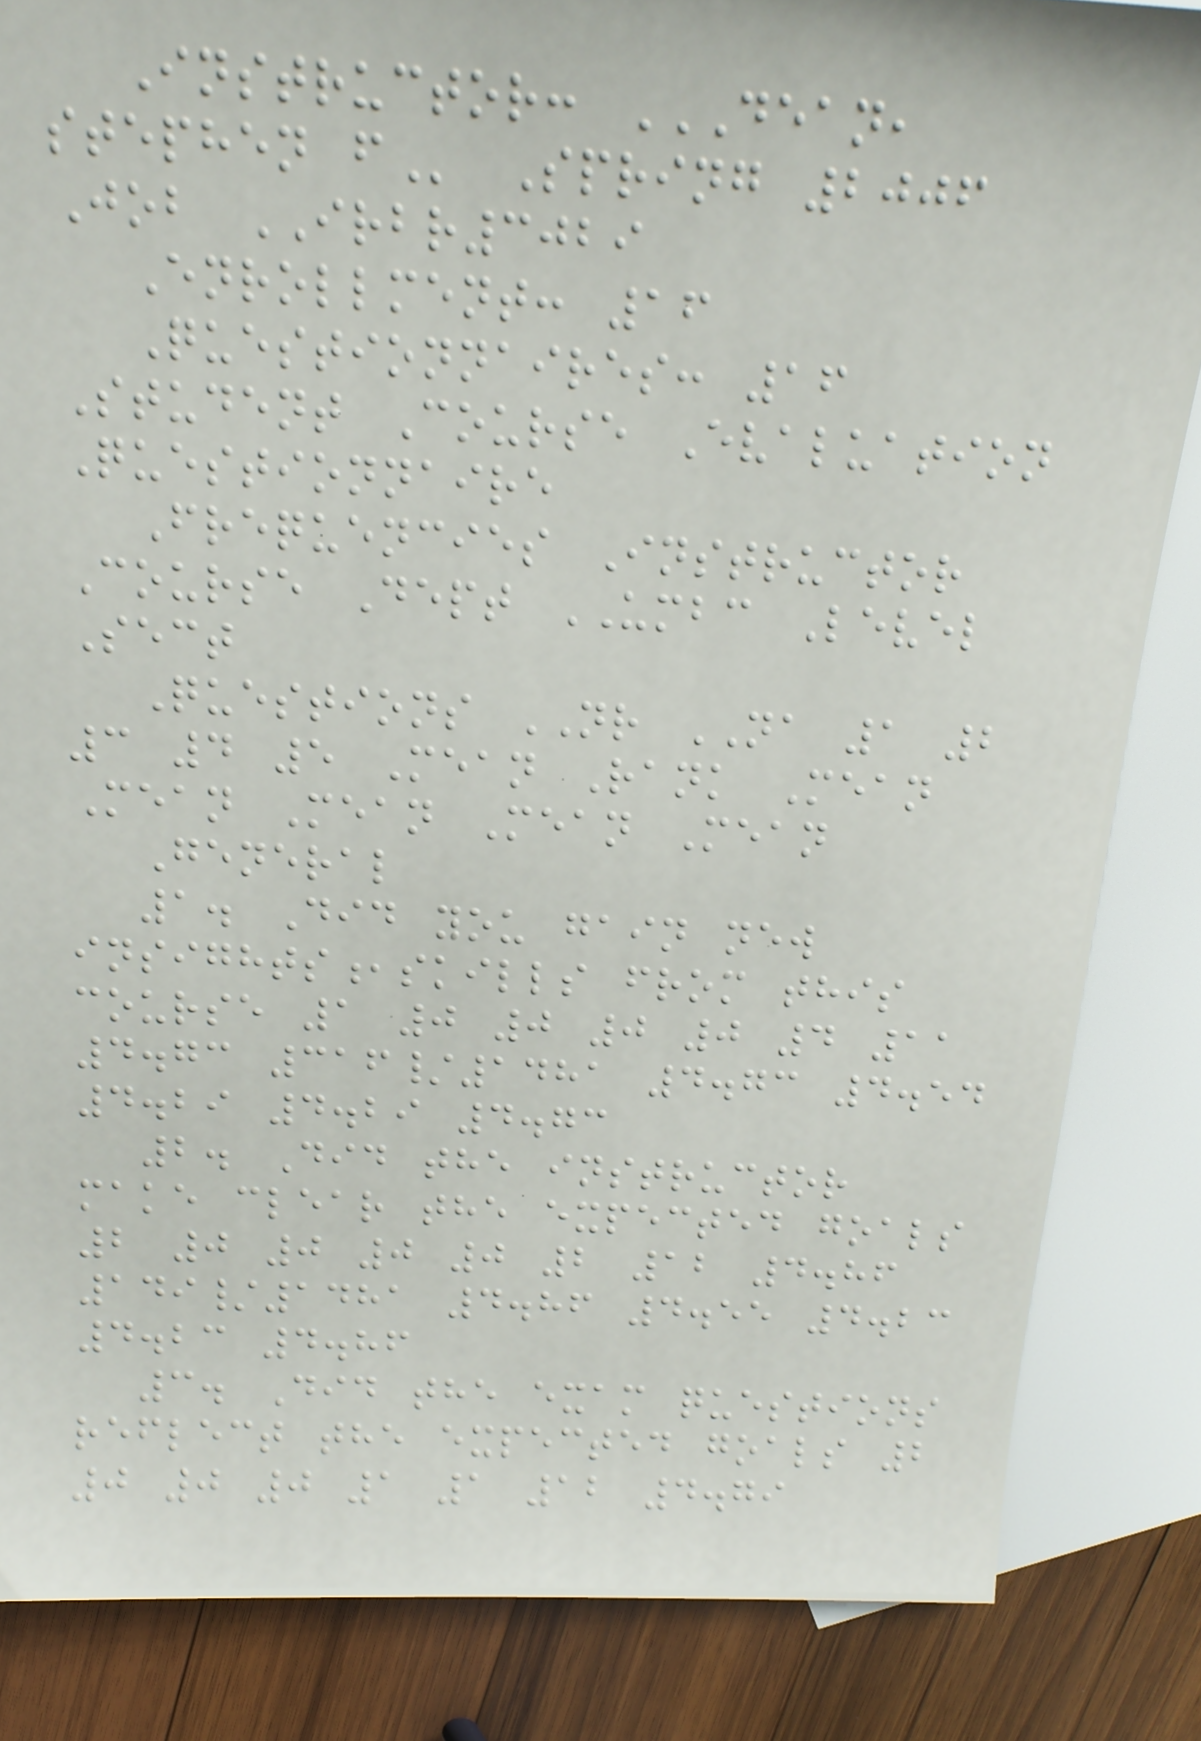Instructor: DEAN,
STEPHEN F Spring 2006
Job IRBR3029
Enrollment: 16
Questionnaires: 16
Student Course Evaluation
Questionnaire
Frequencies Instructor
Course Dept UMBC Level
Sect
Questions NR NA 1 2
3 4 5 Mean Rank Mean
Mean Mean Mean Mean
General
1. Did you gain new
insights,skills from this
course 1 0 0 0 0 4 11
4.73 316/1481 4.73 4.54
4.29 4.29 4.73
2. Did the instructor
make clear the expected goals
2 0 0 0 0 2 12 4.86
149/1481 4.86 4.55 4.23
4.23 4.86
3. Did the exam questions
reflect the expected goals 2
0 0 0 1 1 12 4.79
